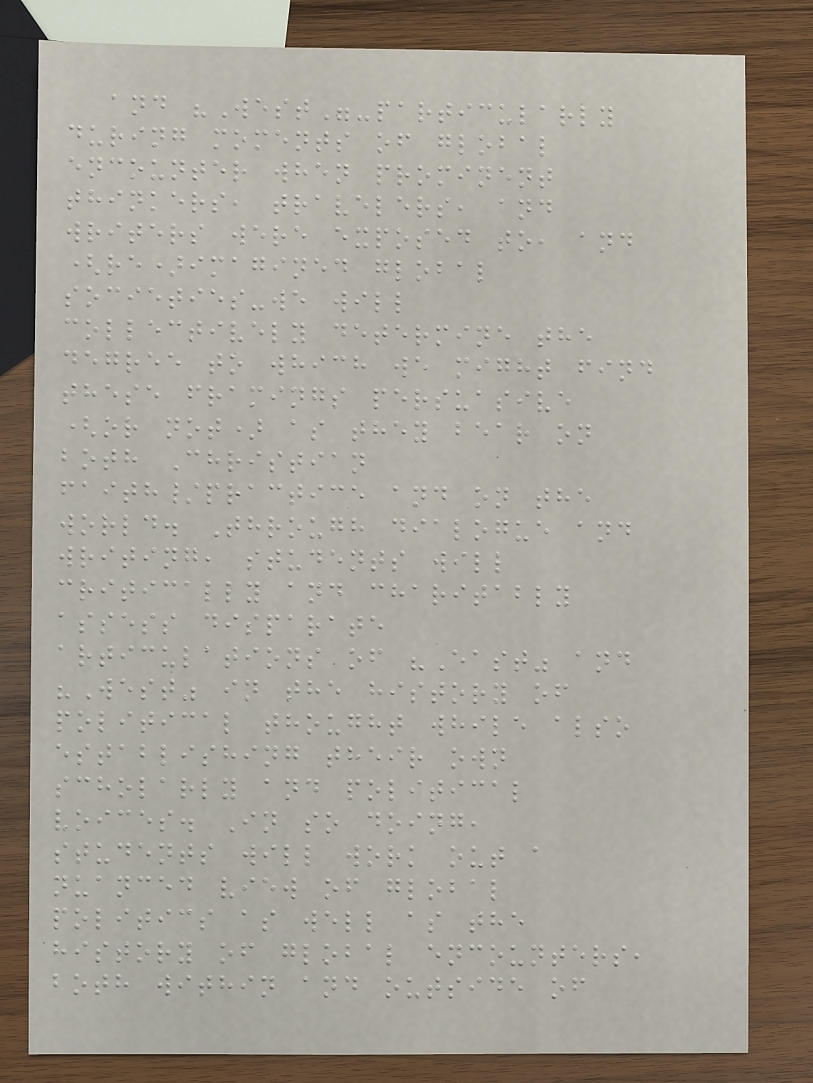and "West"-particularly
during moments of global
encounter when prominent
thinkers, travelers, and
writers were exposed to, and
(re)imagined global
societies-we will
collectively determine the
degree to which we might find
these framings persuasive
(or not) as they bear on
both Christian
faith/practice and on the
world. Through dialogue and
writing, students will
critically and charitably
assess disparate
articulations of "East" and
"West" in the history of
political thought while also
establishing their own
scholarly and political
voices. In so doing,
students will work out a
nuanced view of global
politics as well as the
history of global encounters,
both within and outside of
